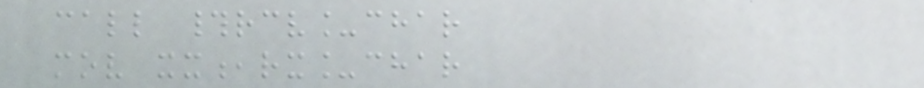call #rcv_char
mov xx,rx_char
